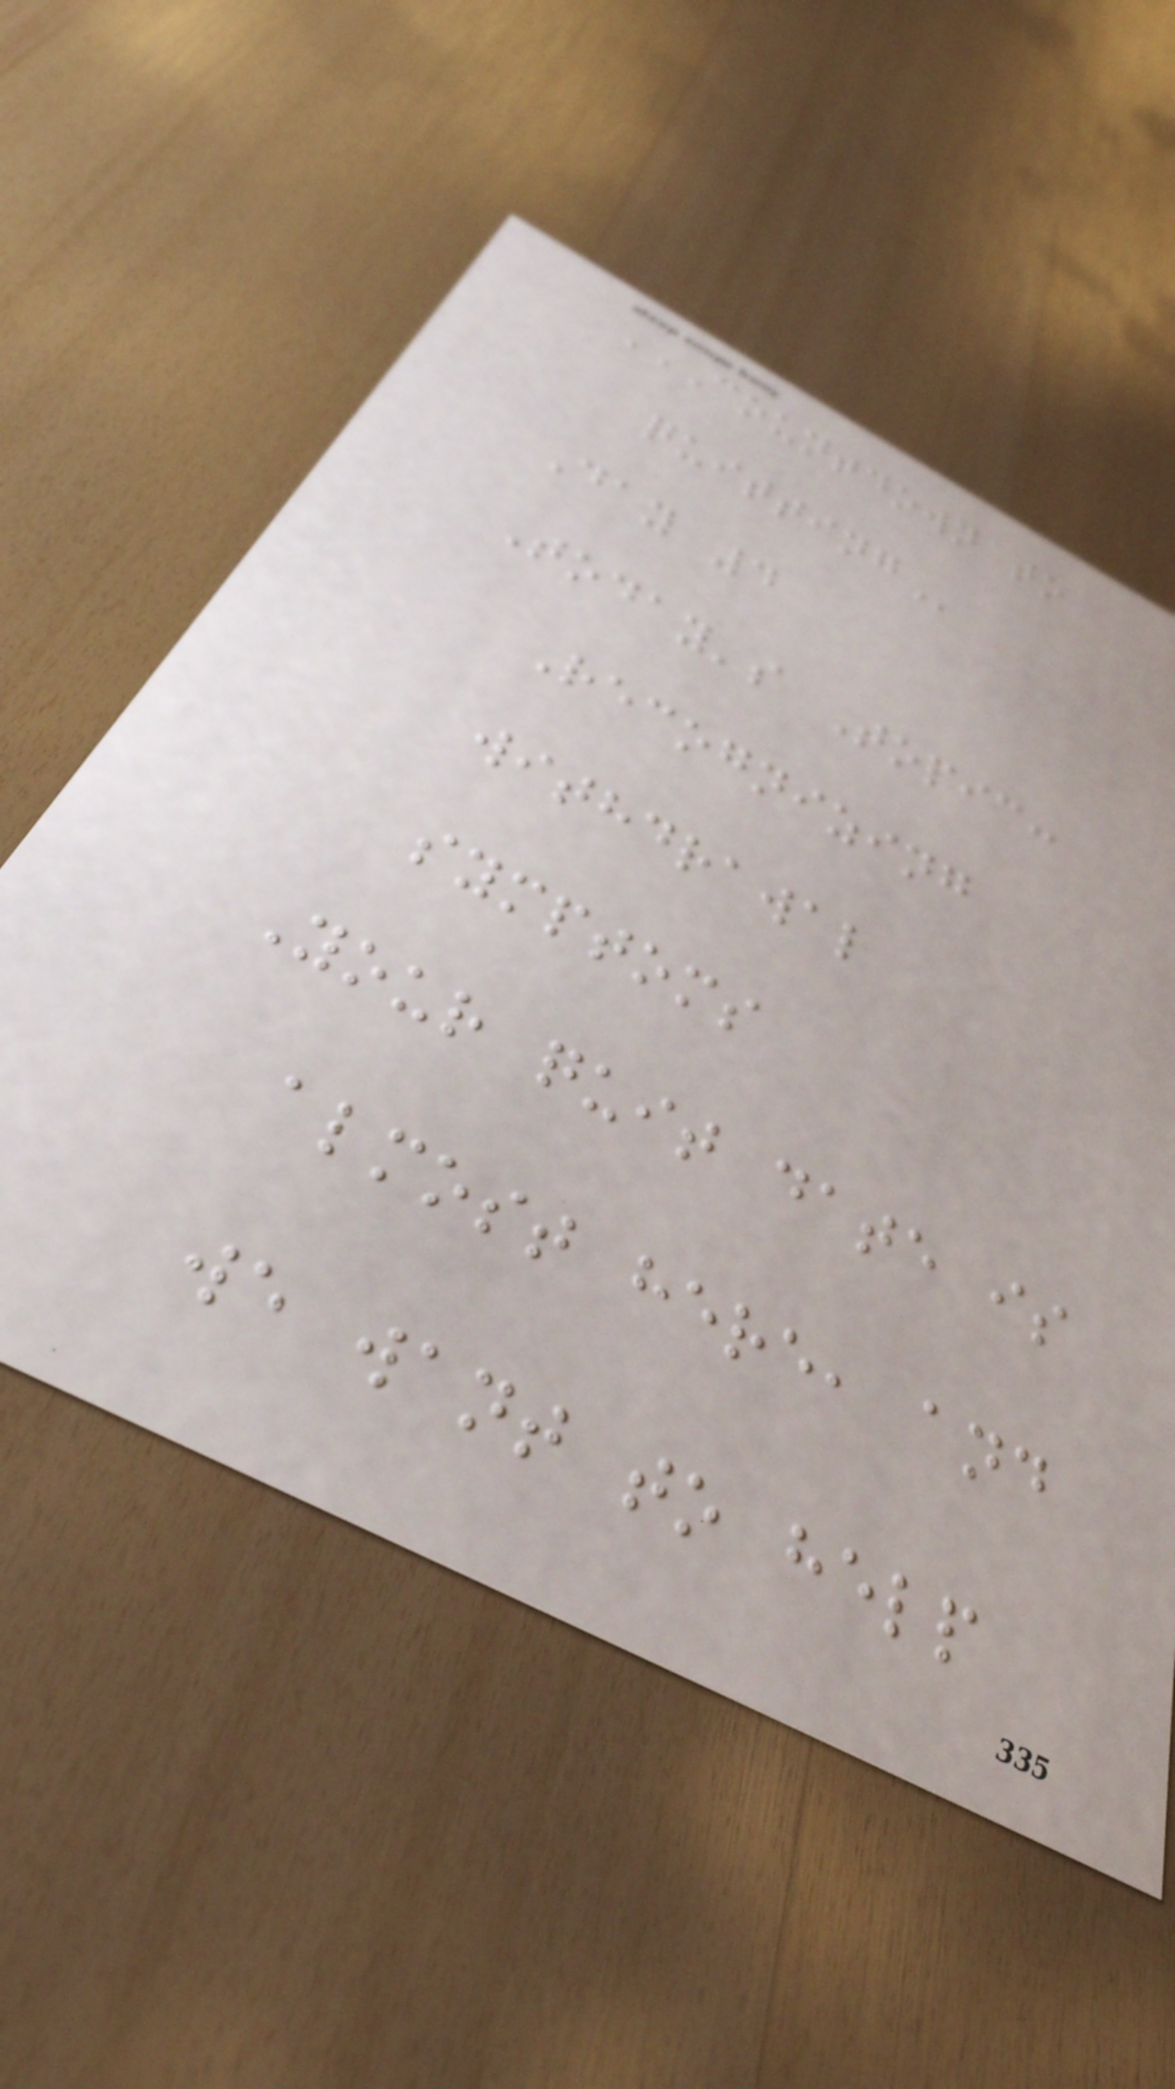COUNTDOWN TO
QUITTING
Day 4
Today's Topic:
Recognizing
withdrawal
symptoms
Your quit date is
almost here, and
we want to help
